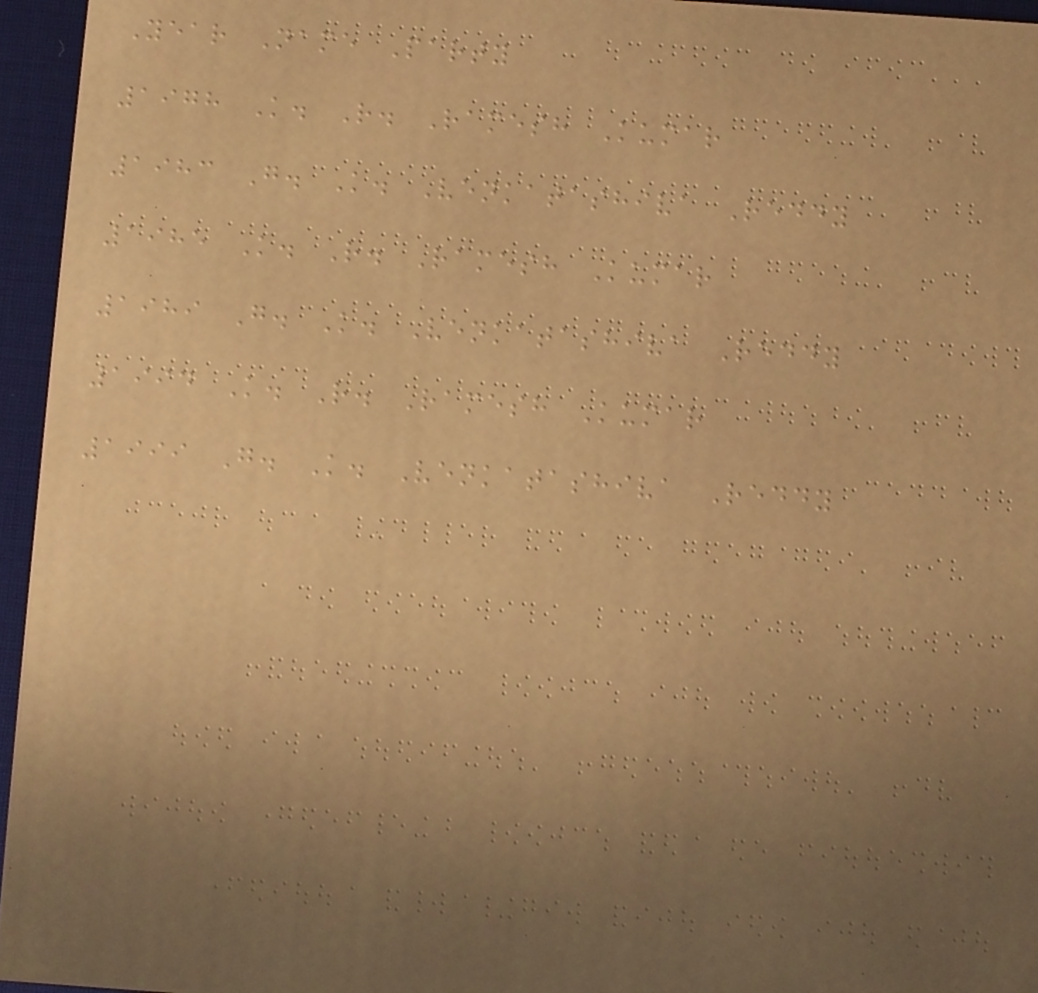Year Name Party
1978 K. R. Ramesh Kumar
1983 G. K. Venkatashiva Reddy
1985 K. R. Ramesh Kumar
1989 G. K. Venkatashiva Reddy
1994 K. R. Ramesh Kumar
1999 G. K. Venkatashiva Reddy
